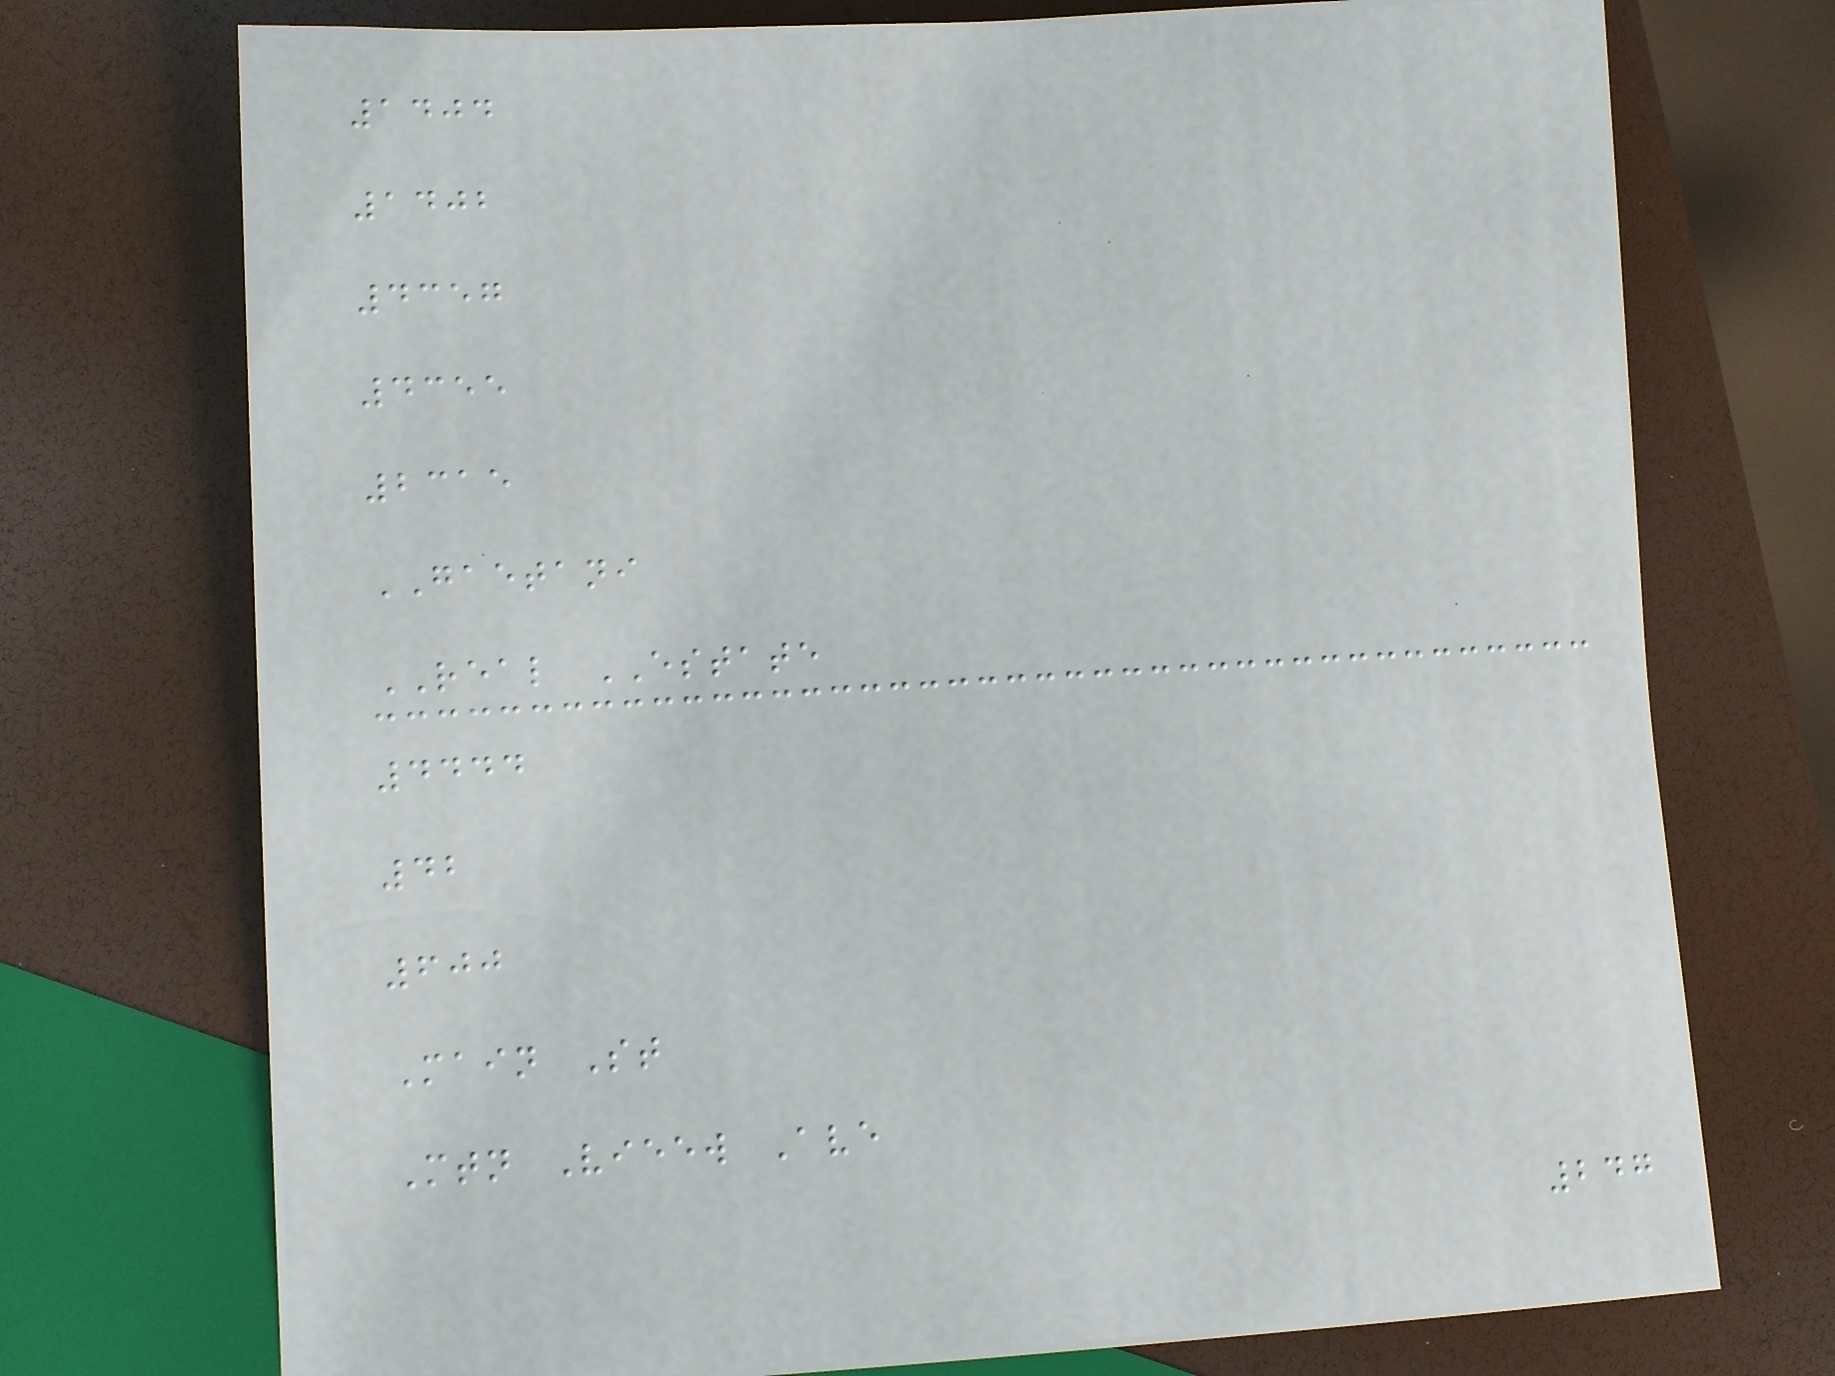1404
1402
4357
4355
2315
GAETANI
REAL ESTATE
4444
42
600
Main St
Mtn Vieew Ave
247
